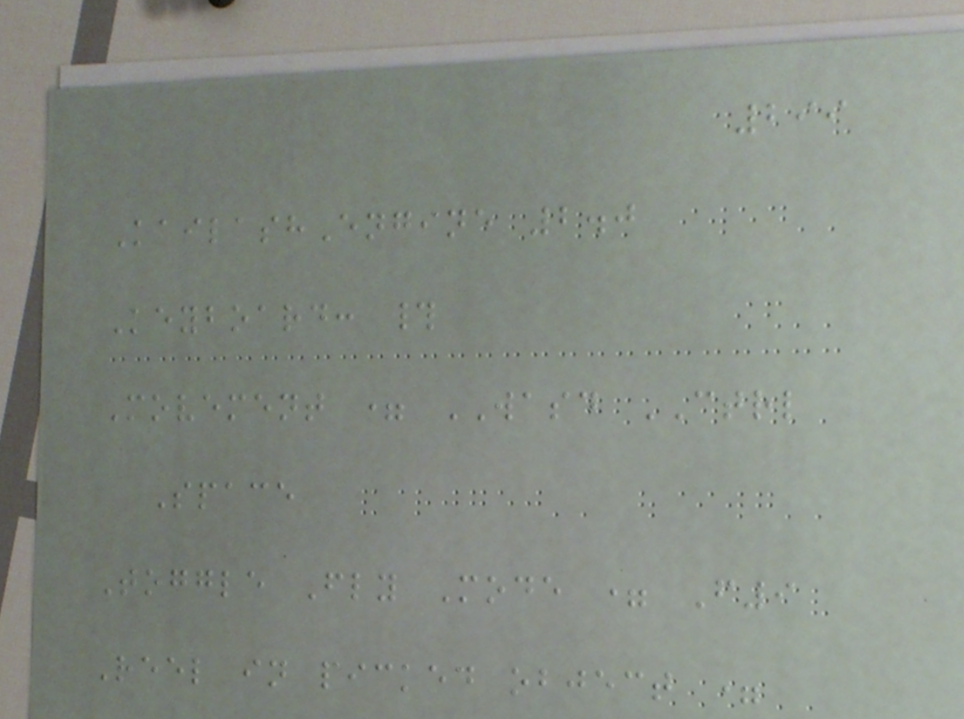299
KailashEngine 2.0
Keyboard: #
Movement = WASD CTRL
Space
Toggle Fly Mode = F9
Reel in picked object =
